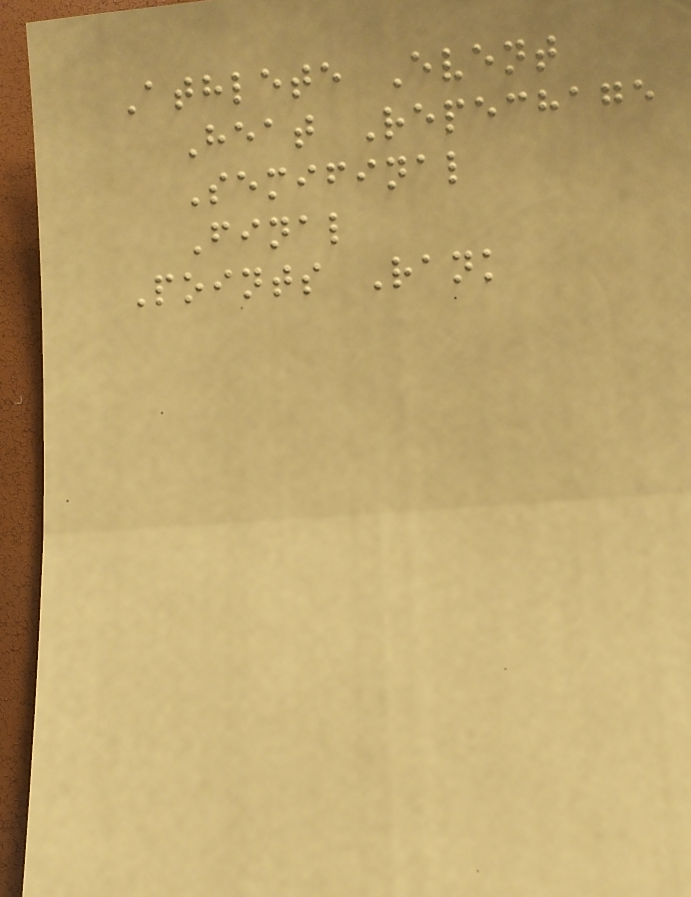Athlete Event
Heat Repechage
Semifinal
Final
Points Rank
